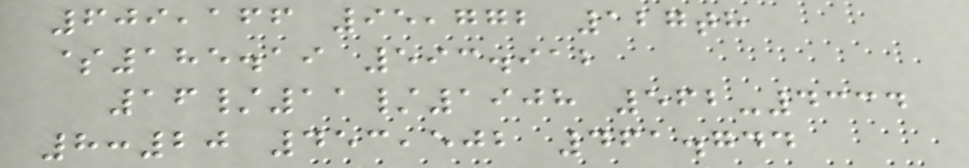609,166 95,772 127th
$185.19 593.912
16/11/1908 562-4334
8:20 453,502 461.744
